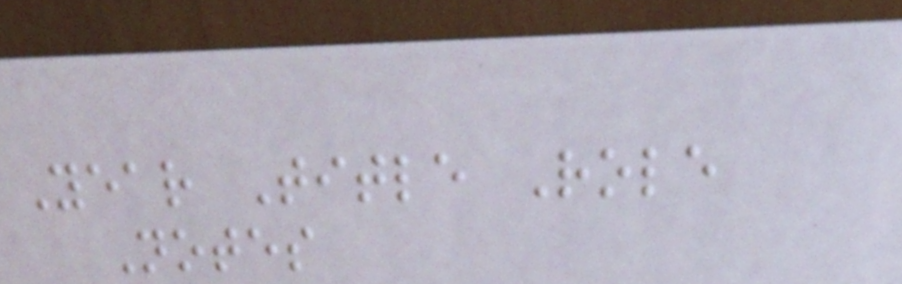Year Title Role
Notes
